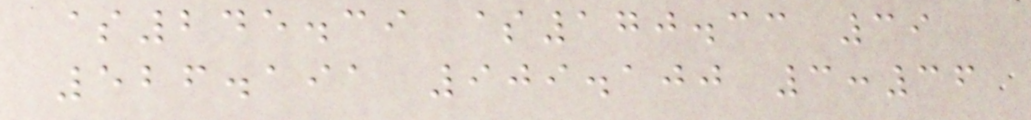$245.39 $170.33 39
526.191 909.100 3:36
